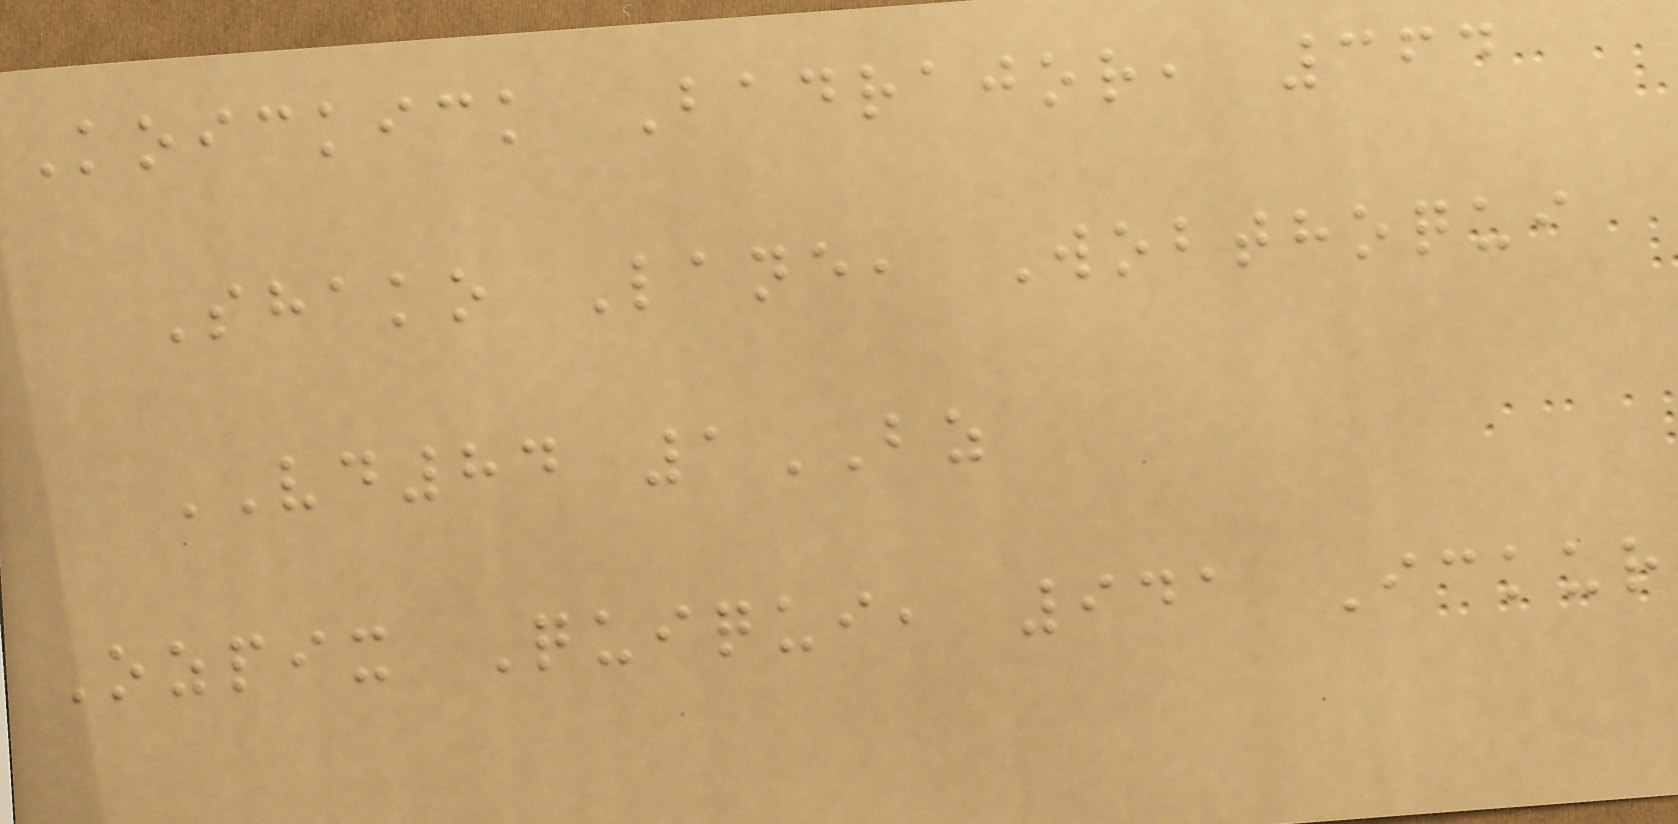Koickick Badrajor, 364
Shako Lane, Wobthoqui
VD84 1BZ
Ozpix Quiqui, 941 Ickur
